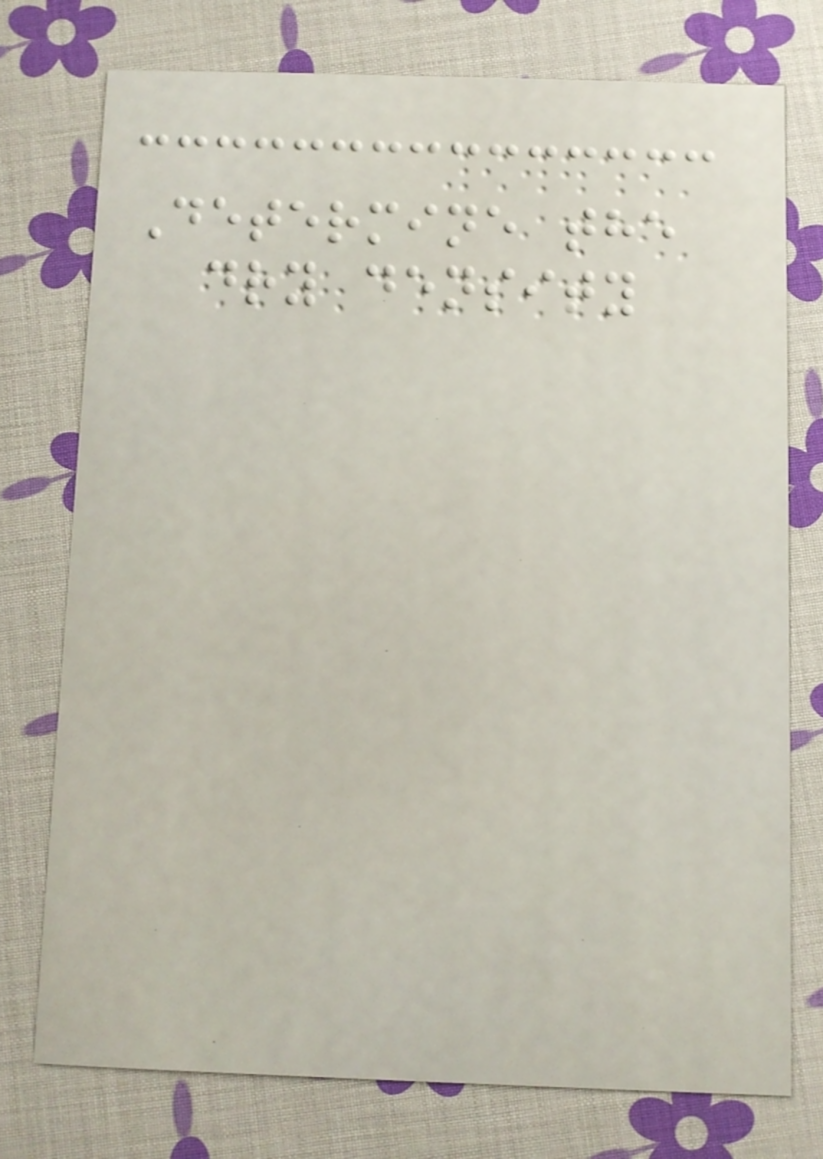Determine the
dry density
